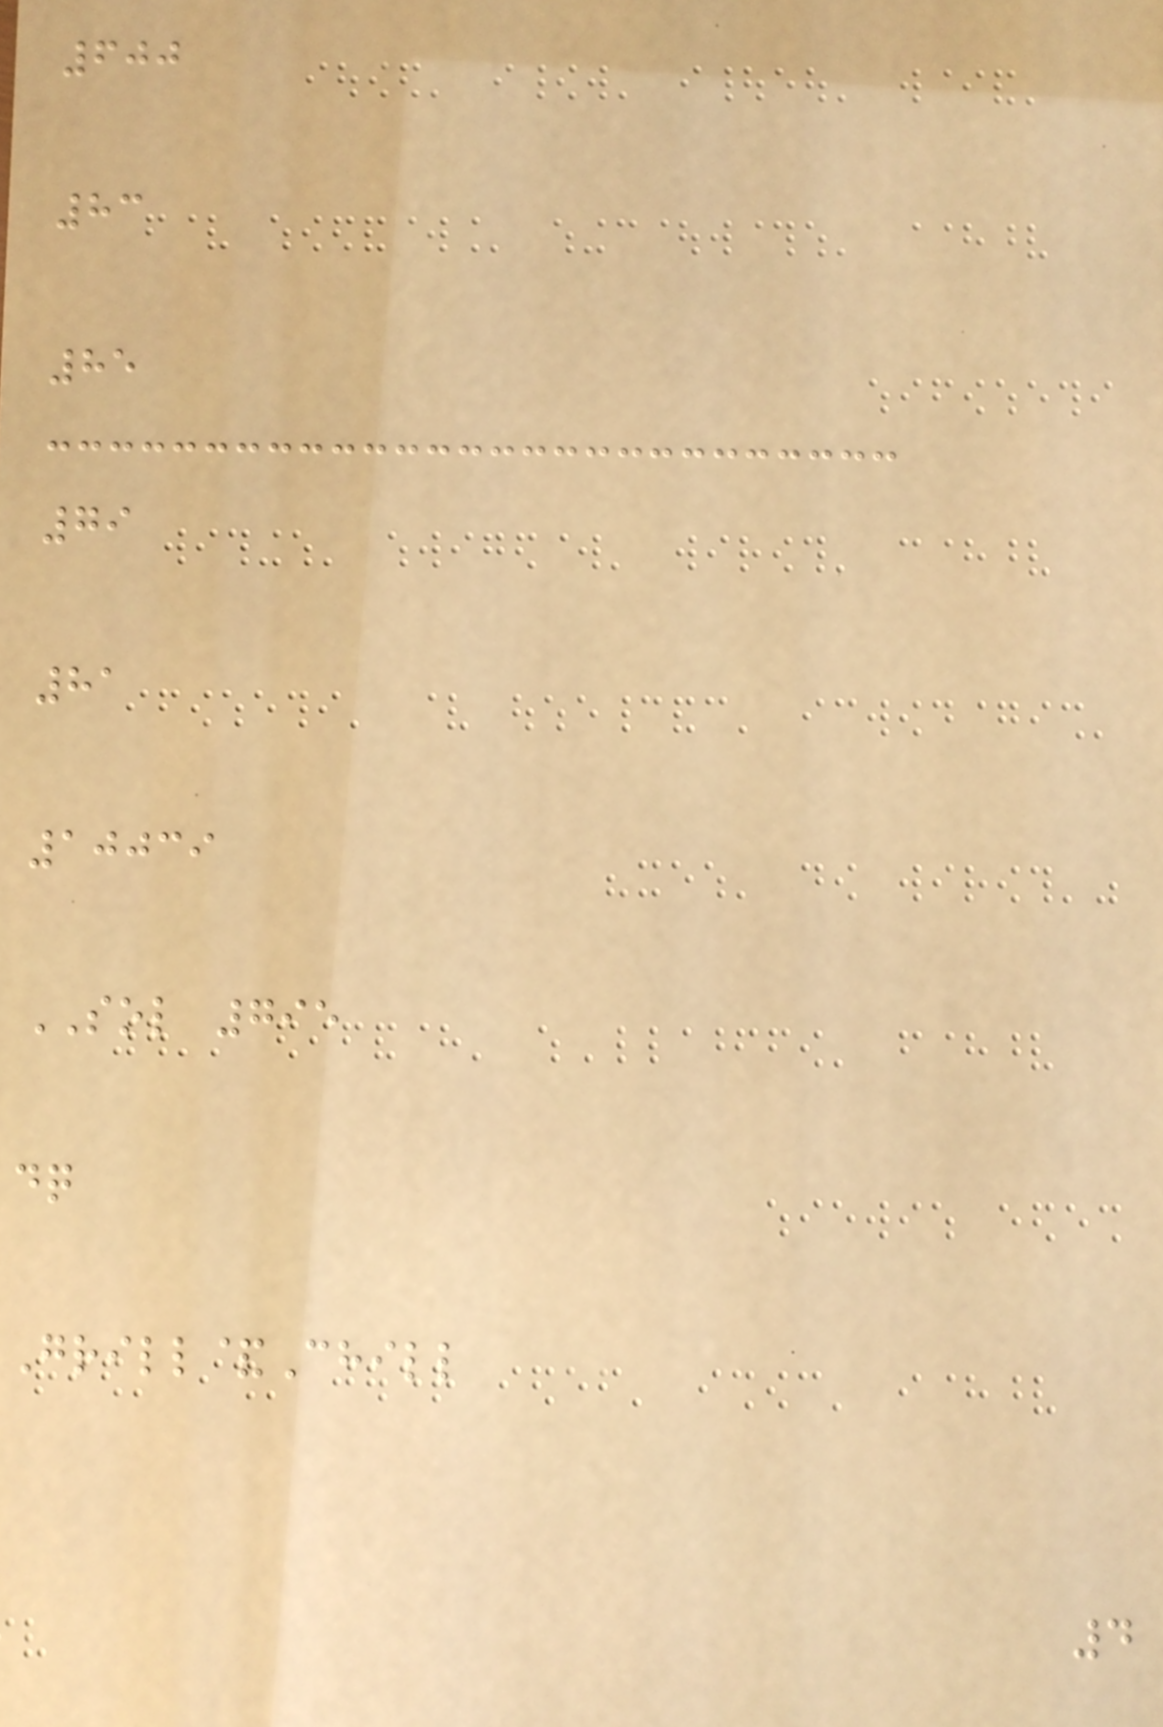600
83
85
79
81
10039
SOL 795
dq
Grill&Chill
4
